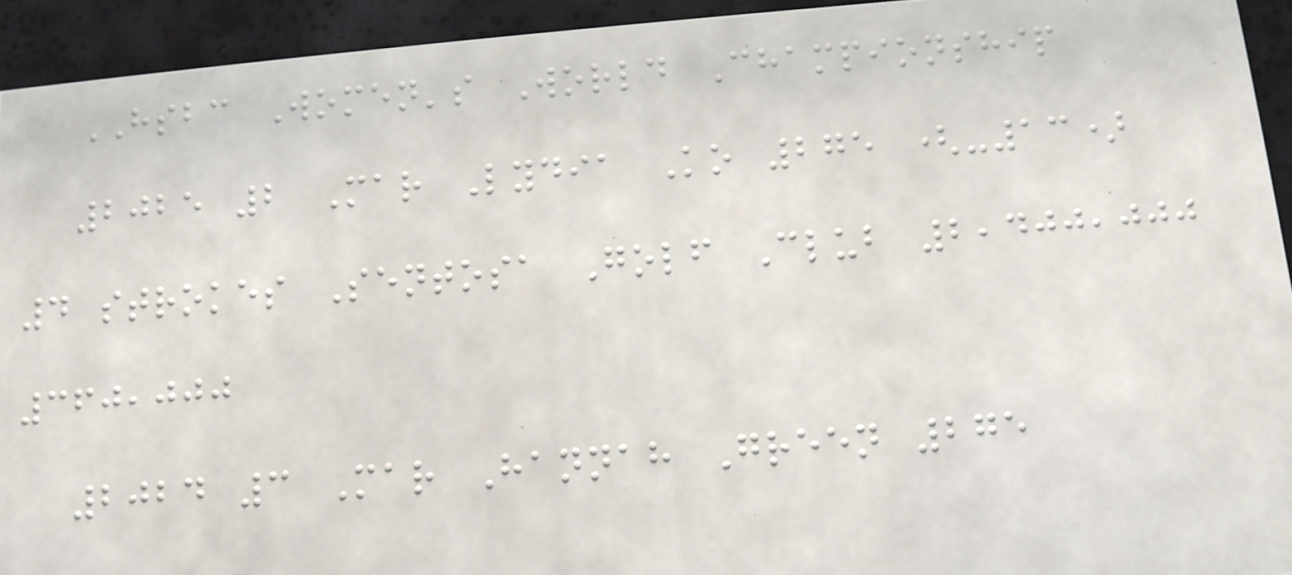HSBC Women's World Championship
2025 2 Mar Lydia Ko 275 (-13)
4 strokes Sentosa Golf Club 2,400,000
360,000
2024 3 Mar Hannah Green 275
